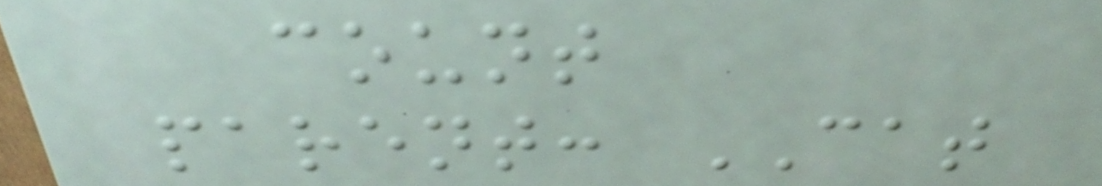count
parent: CAT
